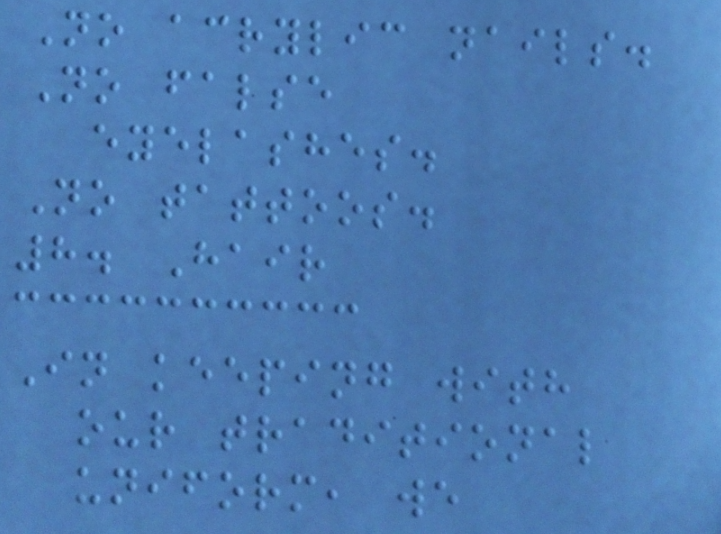No acrylic nails.
No false
eyelashes.
No tattoos.
8. Hair
In keeping with
our traditional
uniform, we
